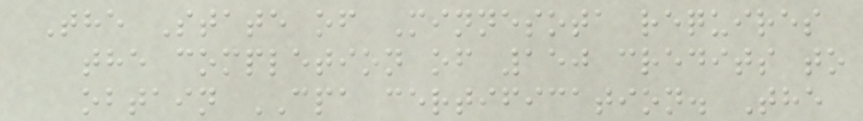The State of Minnesota requires
the completion of 150 credits to
obtain CPA certification. The
